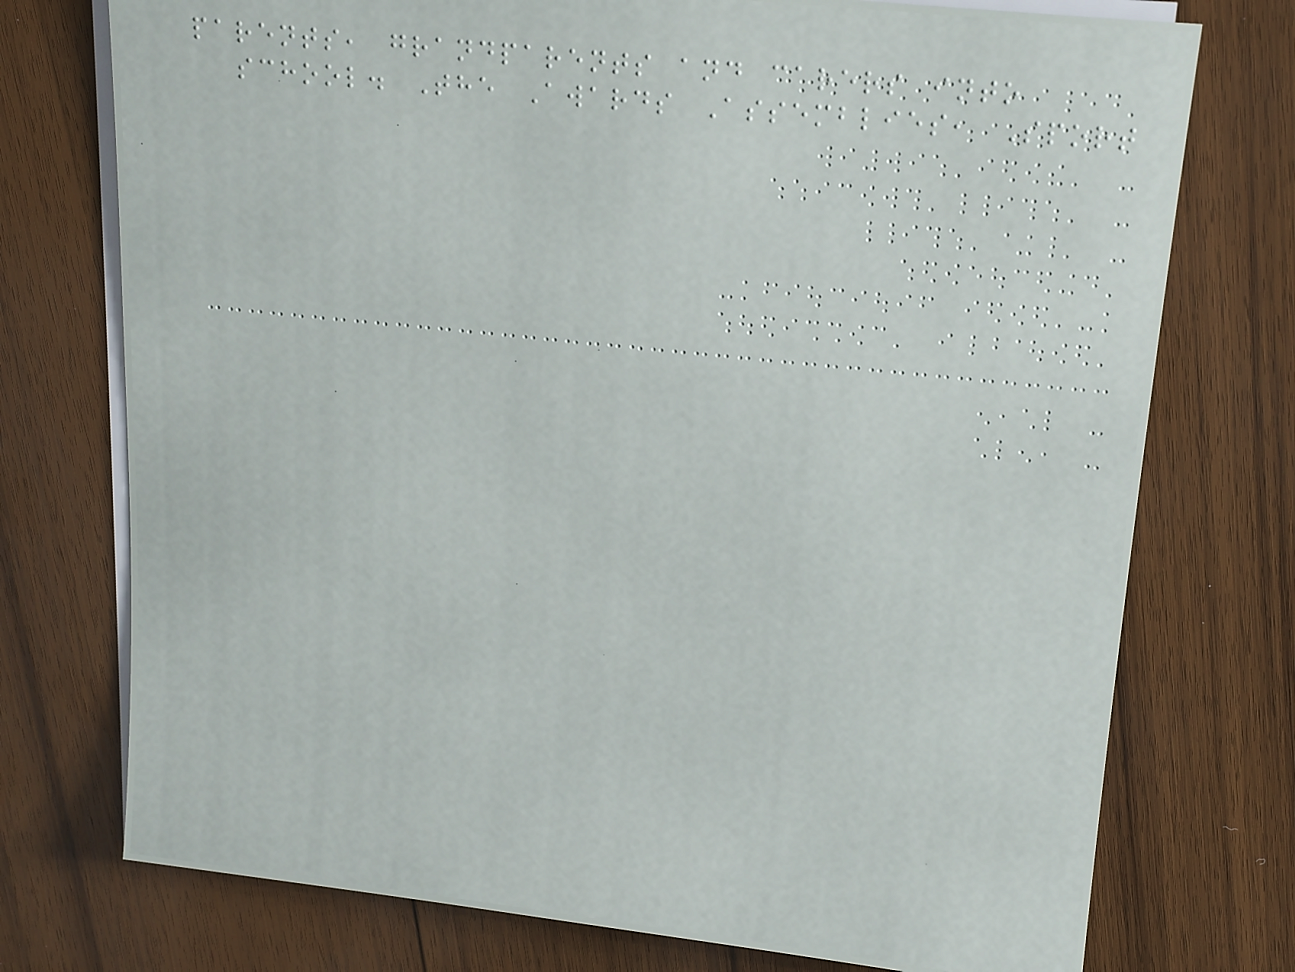parents, grandparents and carers into
school. The Awards Assemblies, Sport
